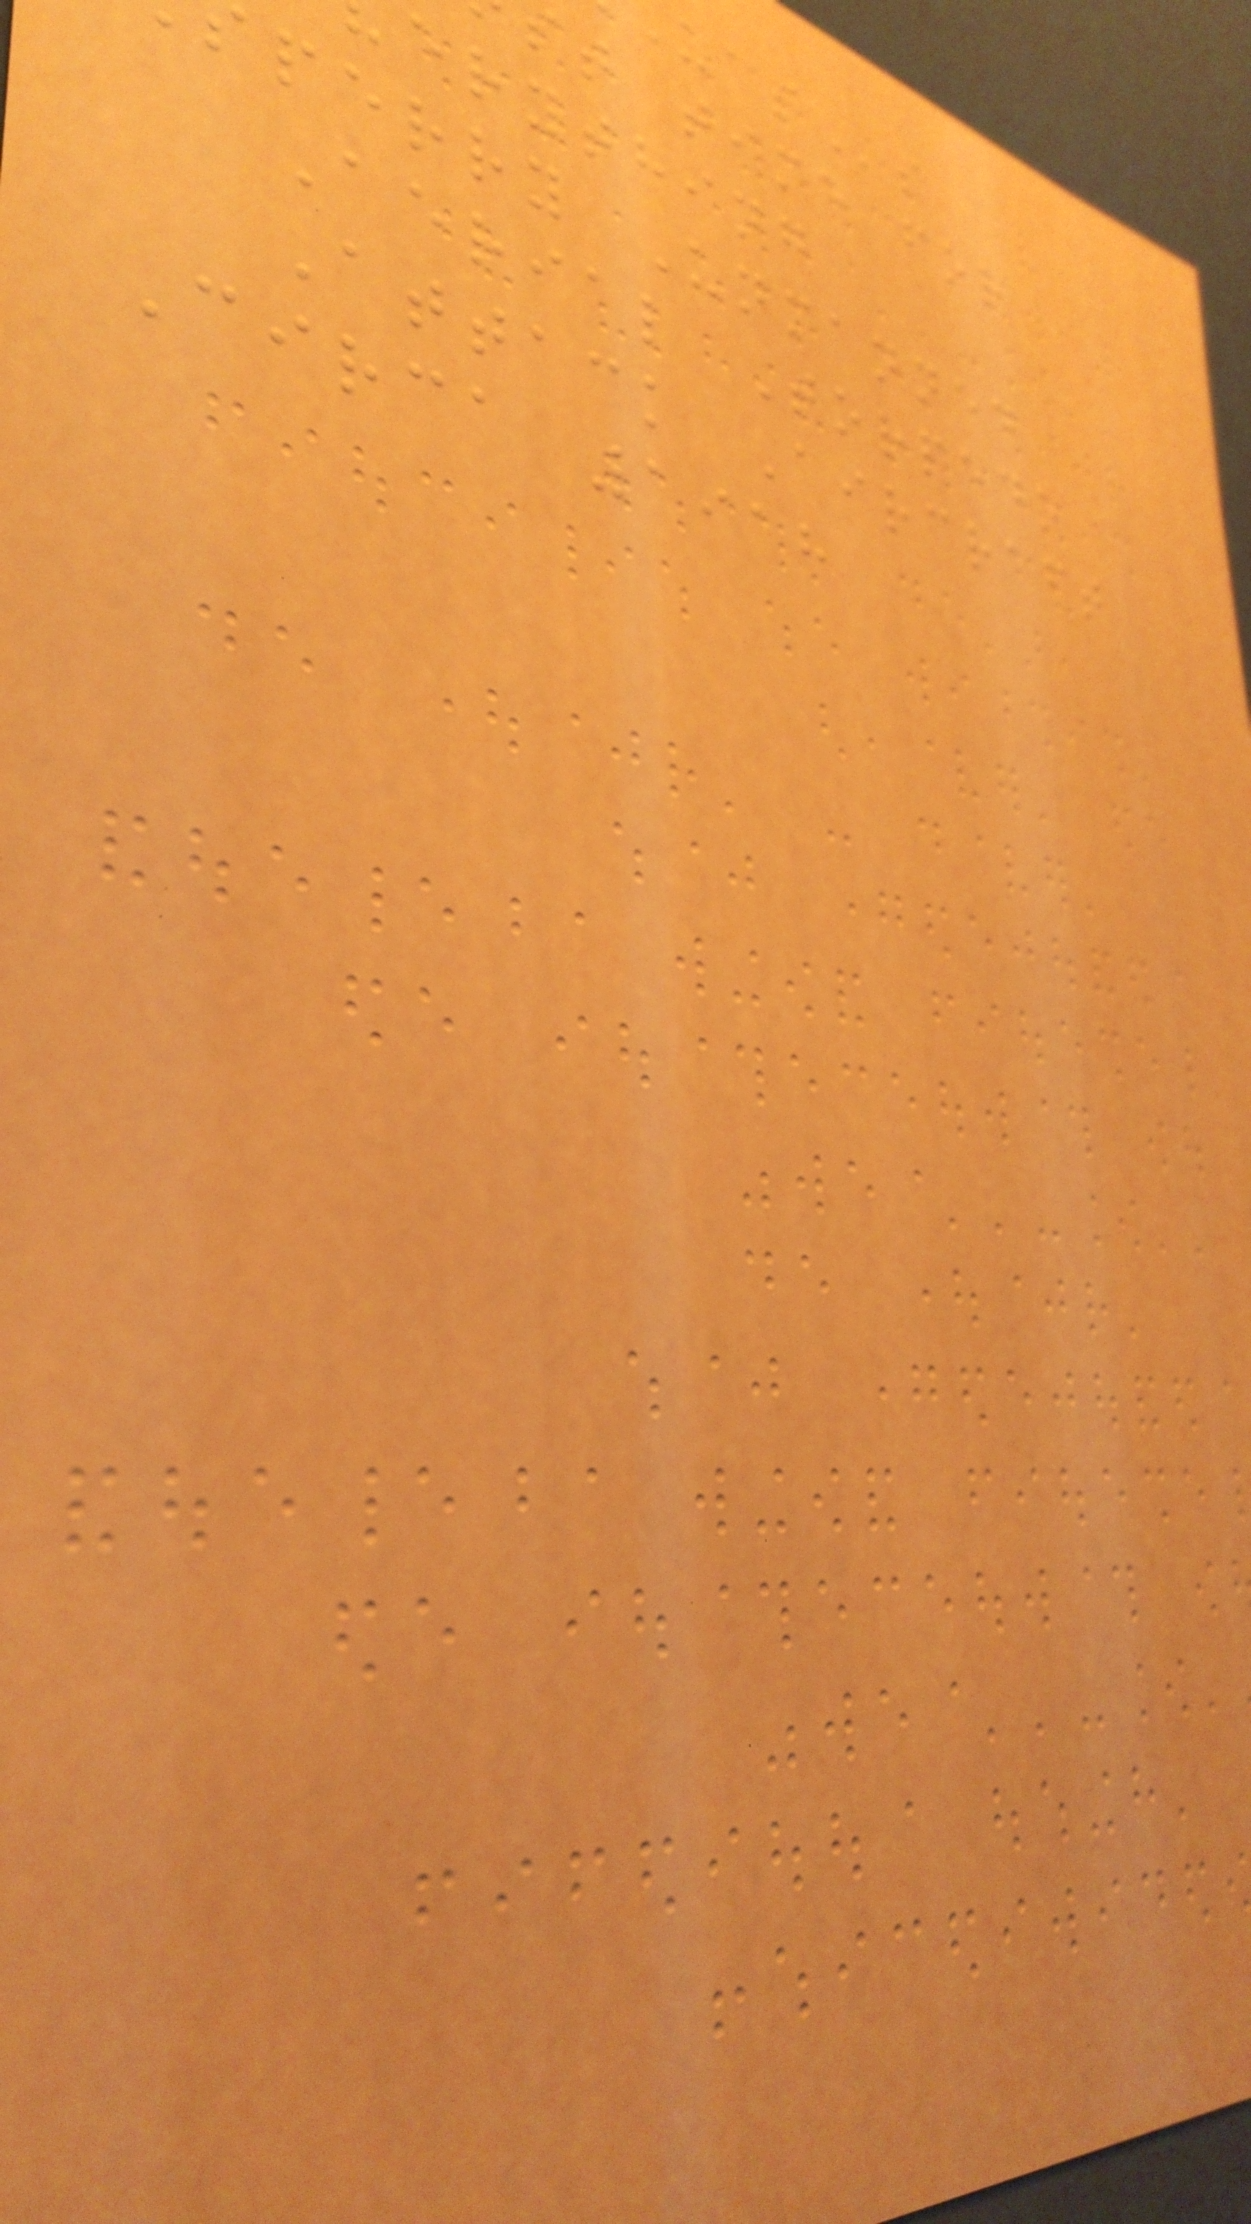t time for
erything
perry Unmanned
Aerial Torpedo
Attack Aircraft
Circa 1918
